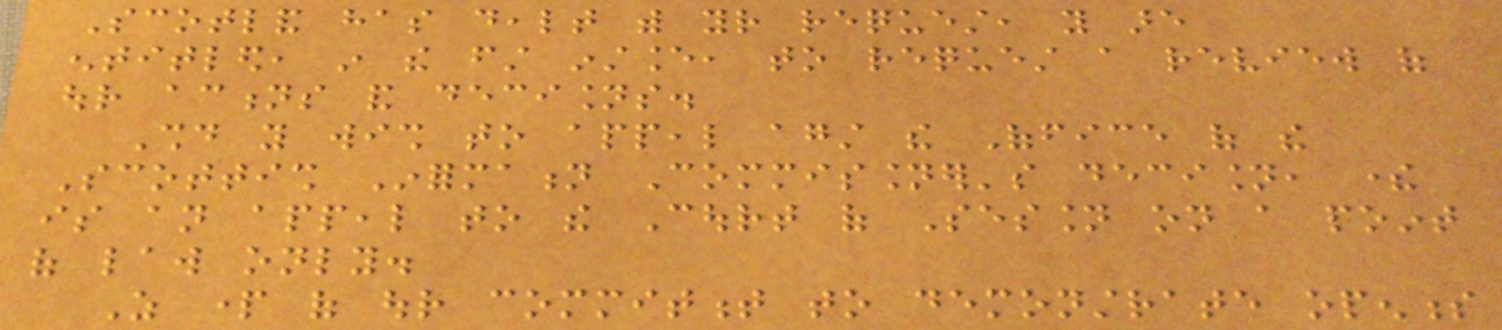Scotland has dealt with your request, you are
entitled, in the first instance, to request a review of
our actions and decisions.
Should you wish to appeal against the Office of the
Scottish Information Commissioner's decision, there
is an appeal to the Court of Session on a point
of law only.
As part of our commitment to demonstrate openness
